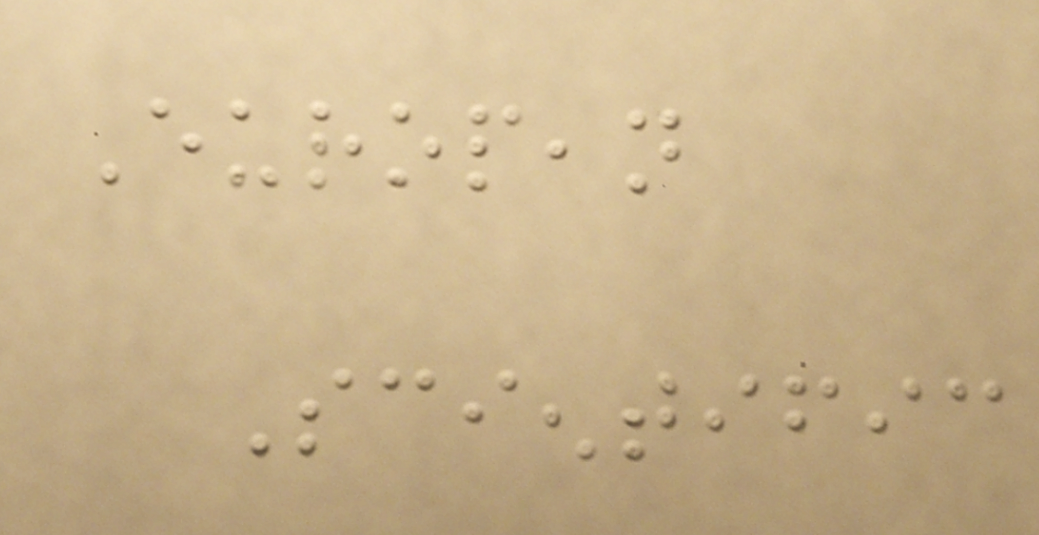European
Scientific
